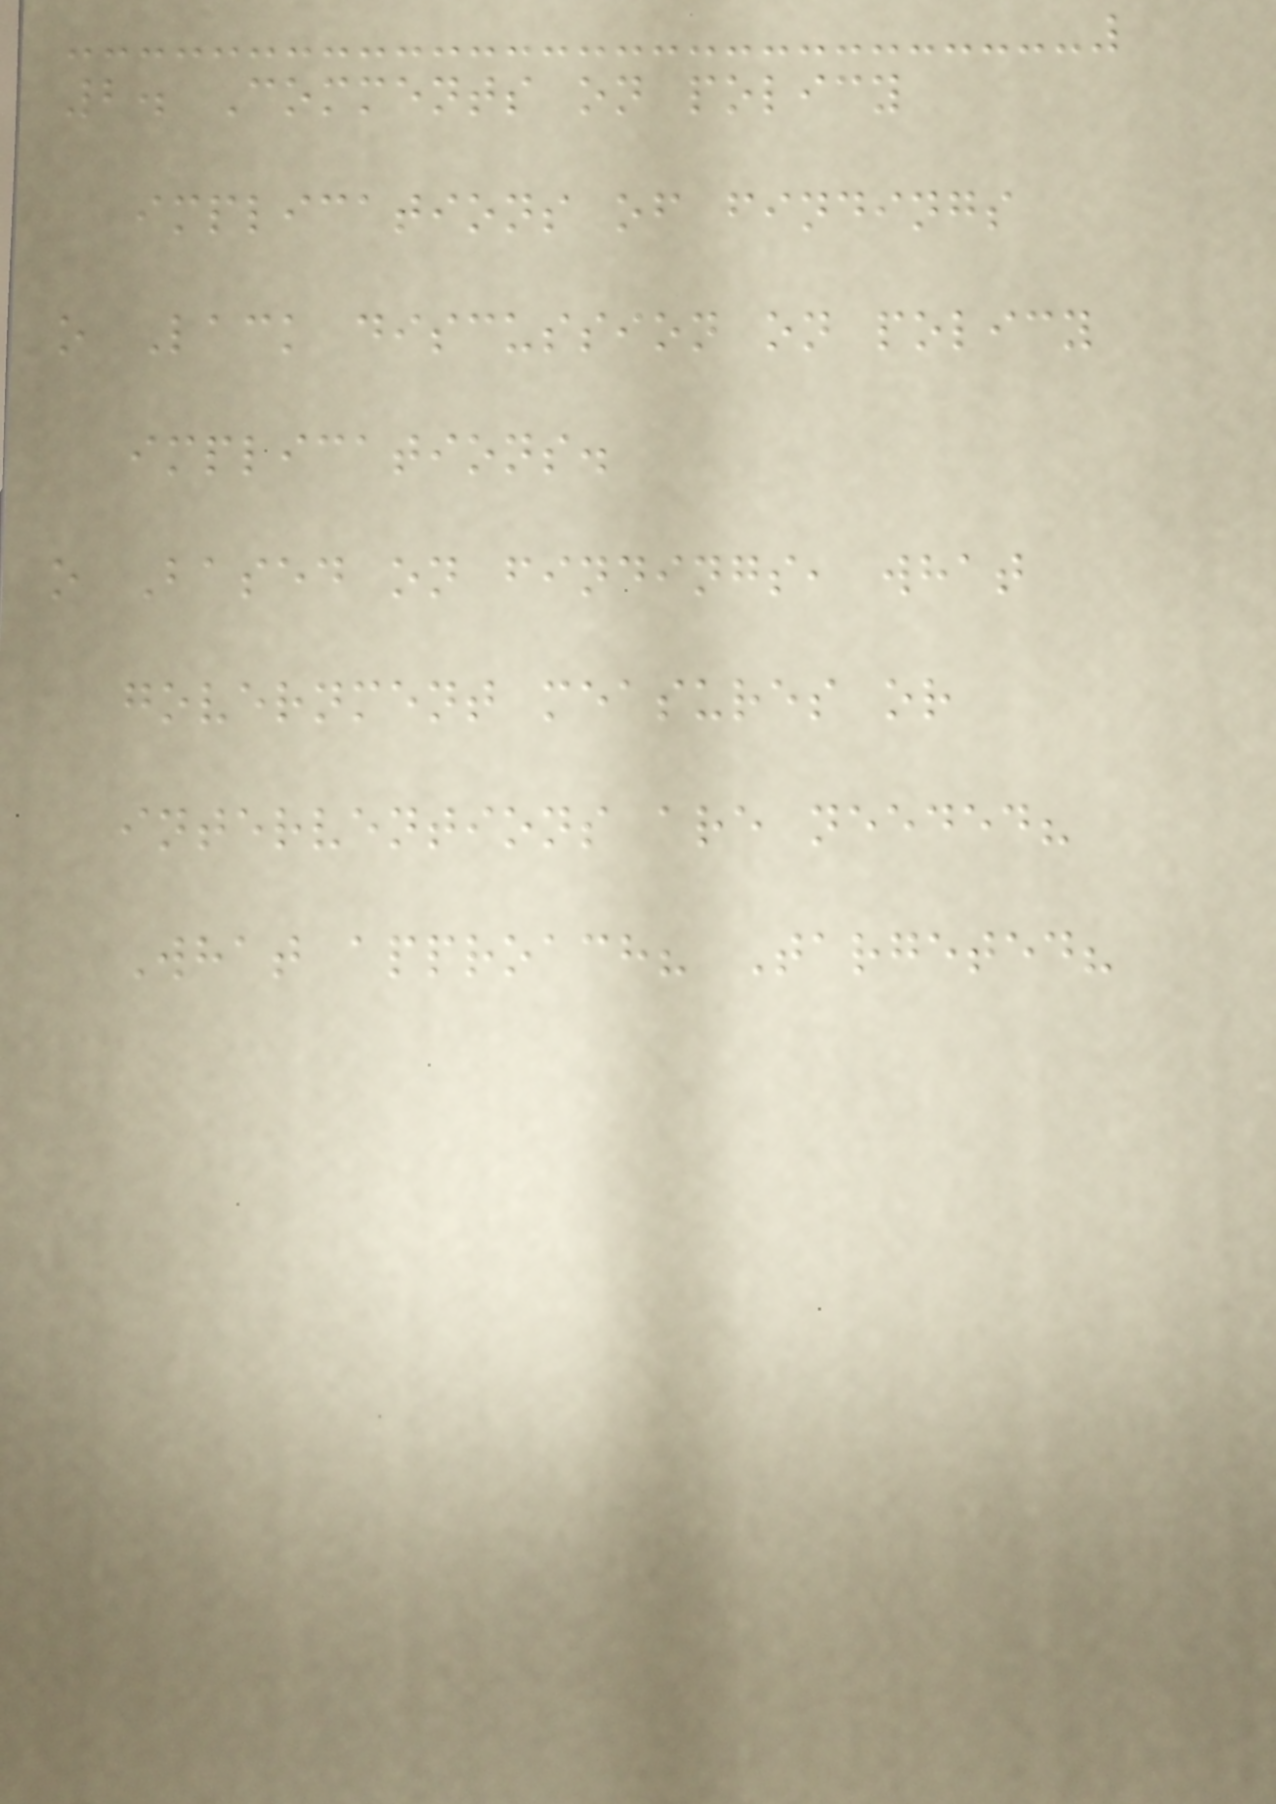2. Comments on policy
implications of findings
o Lack discussion on policy
implications.
o Based on findings, what
government measures or
interventions are needed?
What approach? Targeted?
